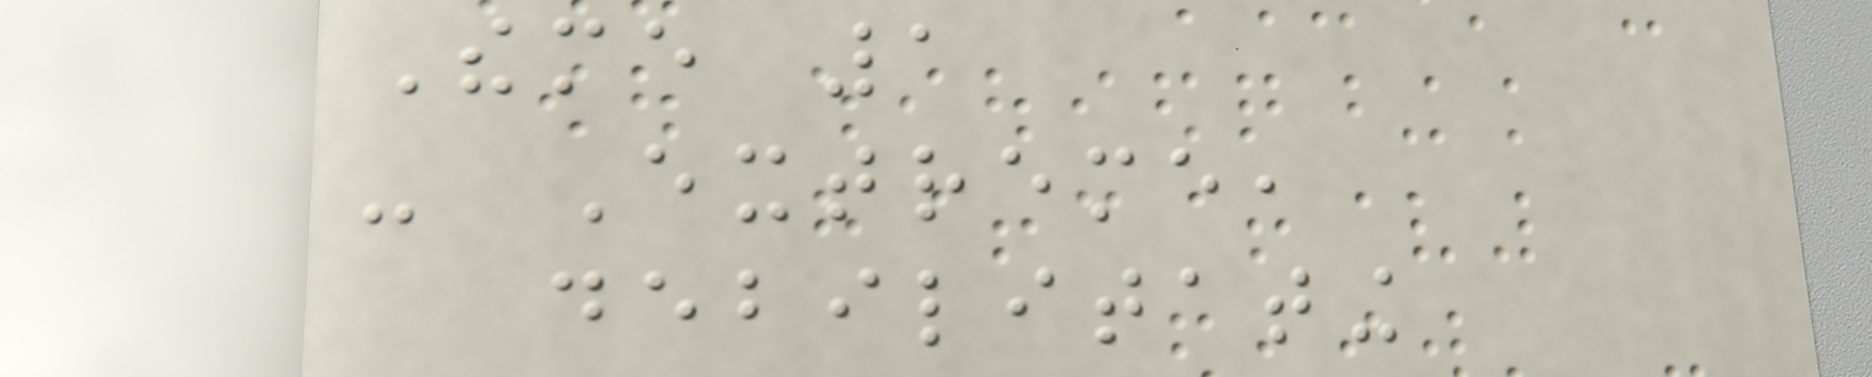Theme 1
- Extreme,
debilitating
